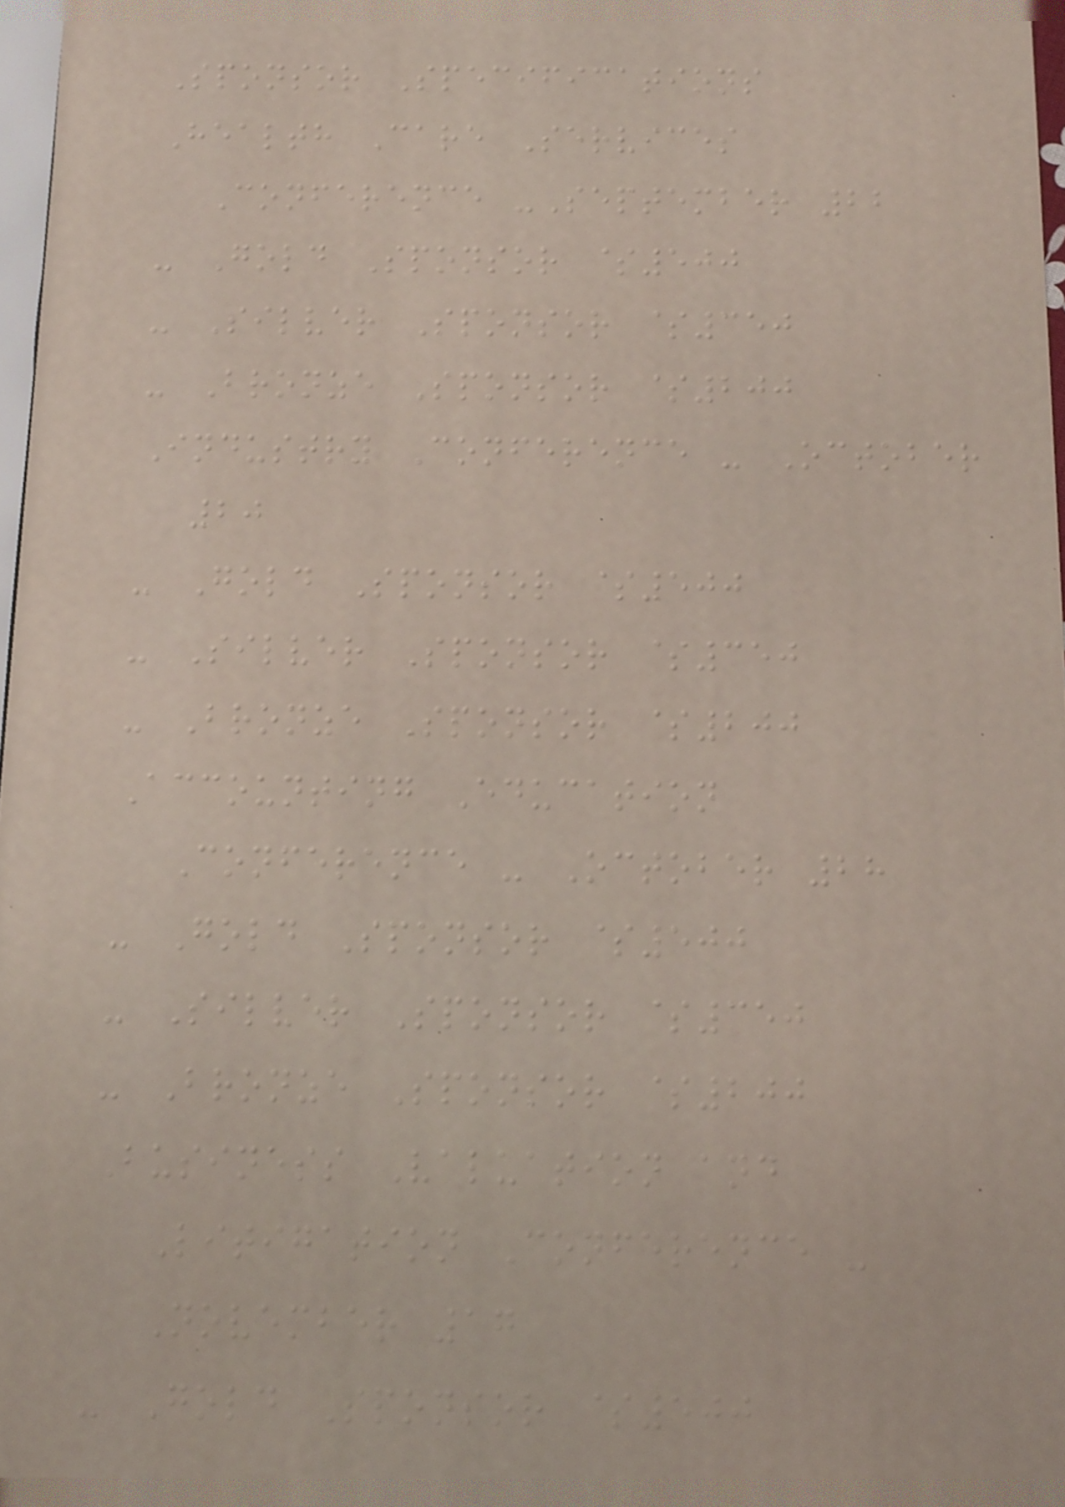Sponsor Specifications
Health Care Services
Conference -September 22
- Gold Sponsor $500
- Silver Sponsor $350
- Bronze Sponsor $200
Industry Conference - October
20
- Gold Sponsor $500
- Silver Sponsor $350
- Bronze Sponsor $200
Accounting Education
Conference - October 28
- Gold Sponsor $500
- Silver Sponsor $350
- Bronze Sponsor $200
Business Valuation and
Litigation Conference -
November 17
- Gold Sponsor $500
